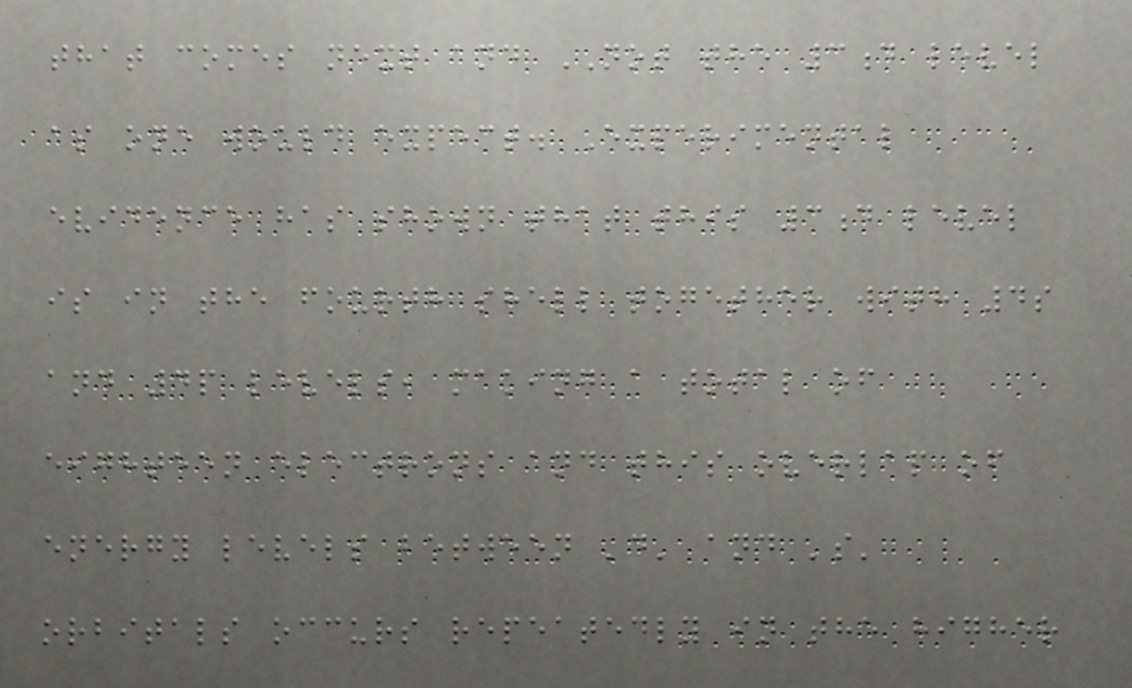that comes next and NOT the 3d level
as one would expect. Experimental
evidence has shown that this 3d level
is in the fourth shell together with 4s
and 4p levels, making a total of
eighteen electrons and this overlap of
energy levels between 'd' and 's'
orbitals occurs repeatedly in the higher
